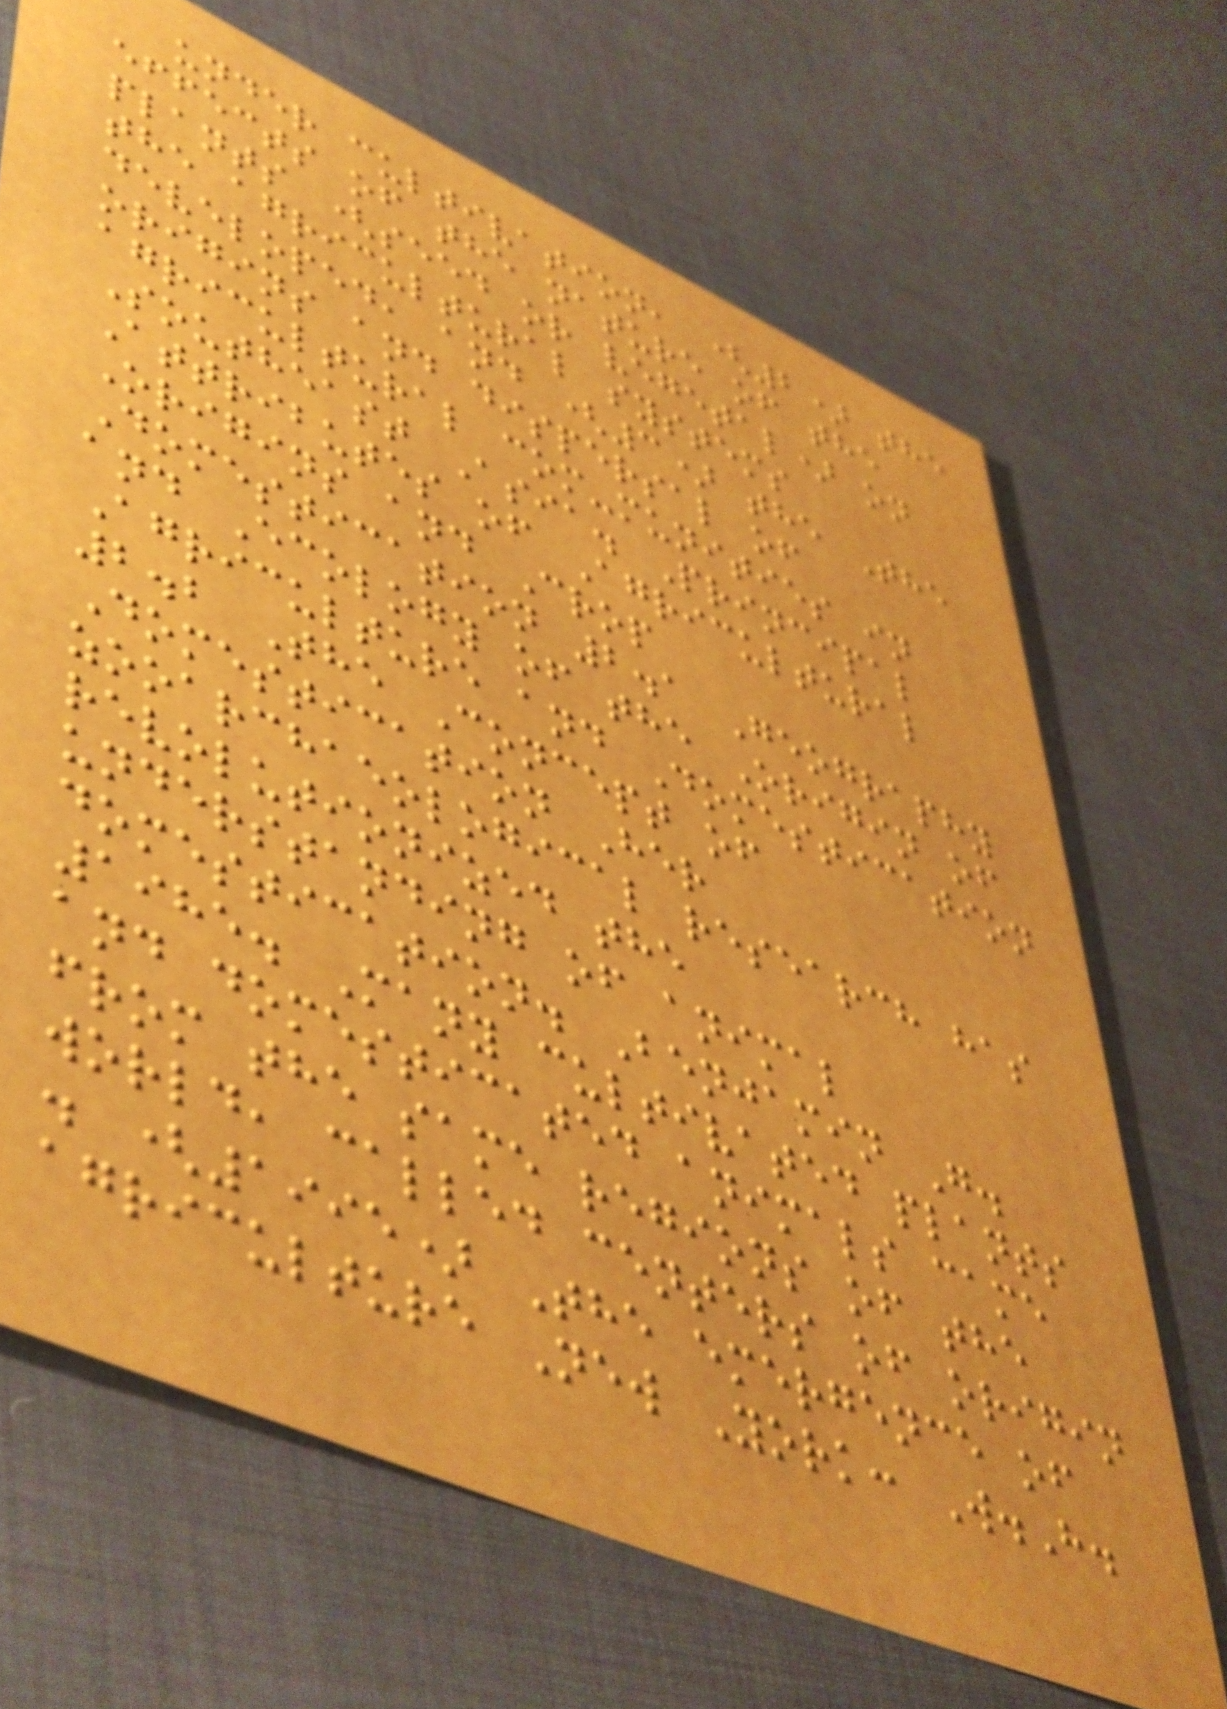under cultivation, (2) the
effects of the nature of the
plants (seed or vegetal) on
the agricultural systems
developed, and (3) the The
origins and dispersal of
agricultural com-munities in
Southeast Asia. Principal
Attributes of Agricultural
Origins and Crop
Domestication 2.1 Geography
and Ecology of the Origin of
Agriculture and Domestication
2.2 The Concept of
Domestication Her
zooarchaeological research has
revolutionized the
understanding of animal
domestication. Benjamin G.
1985. Many cultivated plants
and domesticated animals came
from the same regions of the
world, called centers of origin
. (1995) The emergence of
agriculture New York: W.H.
